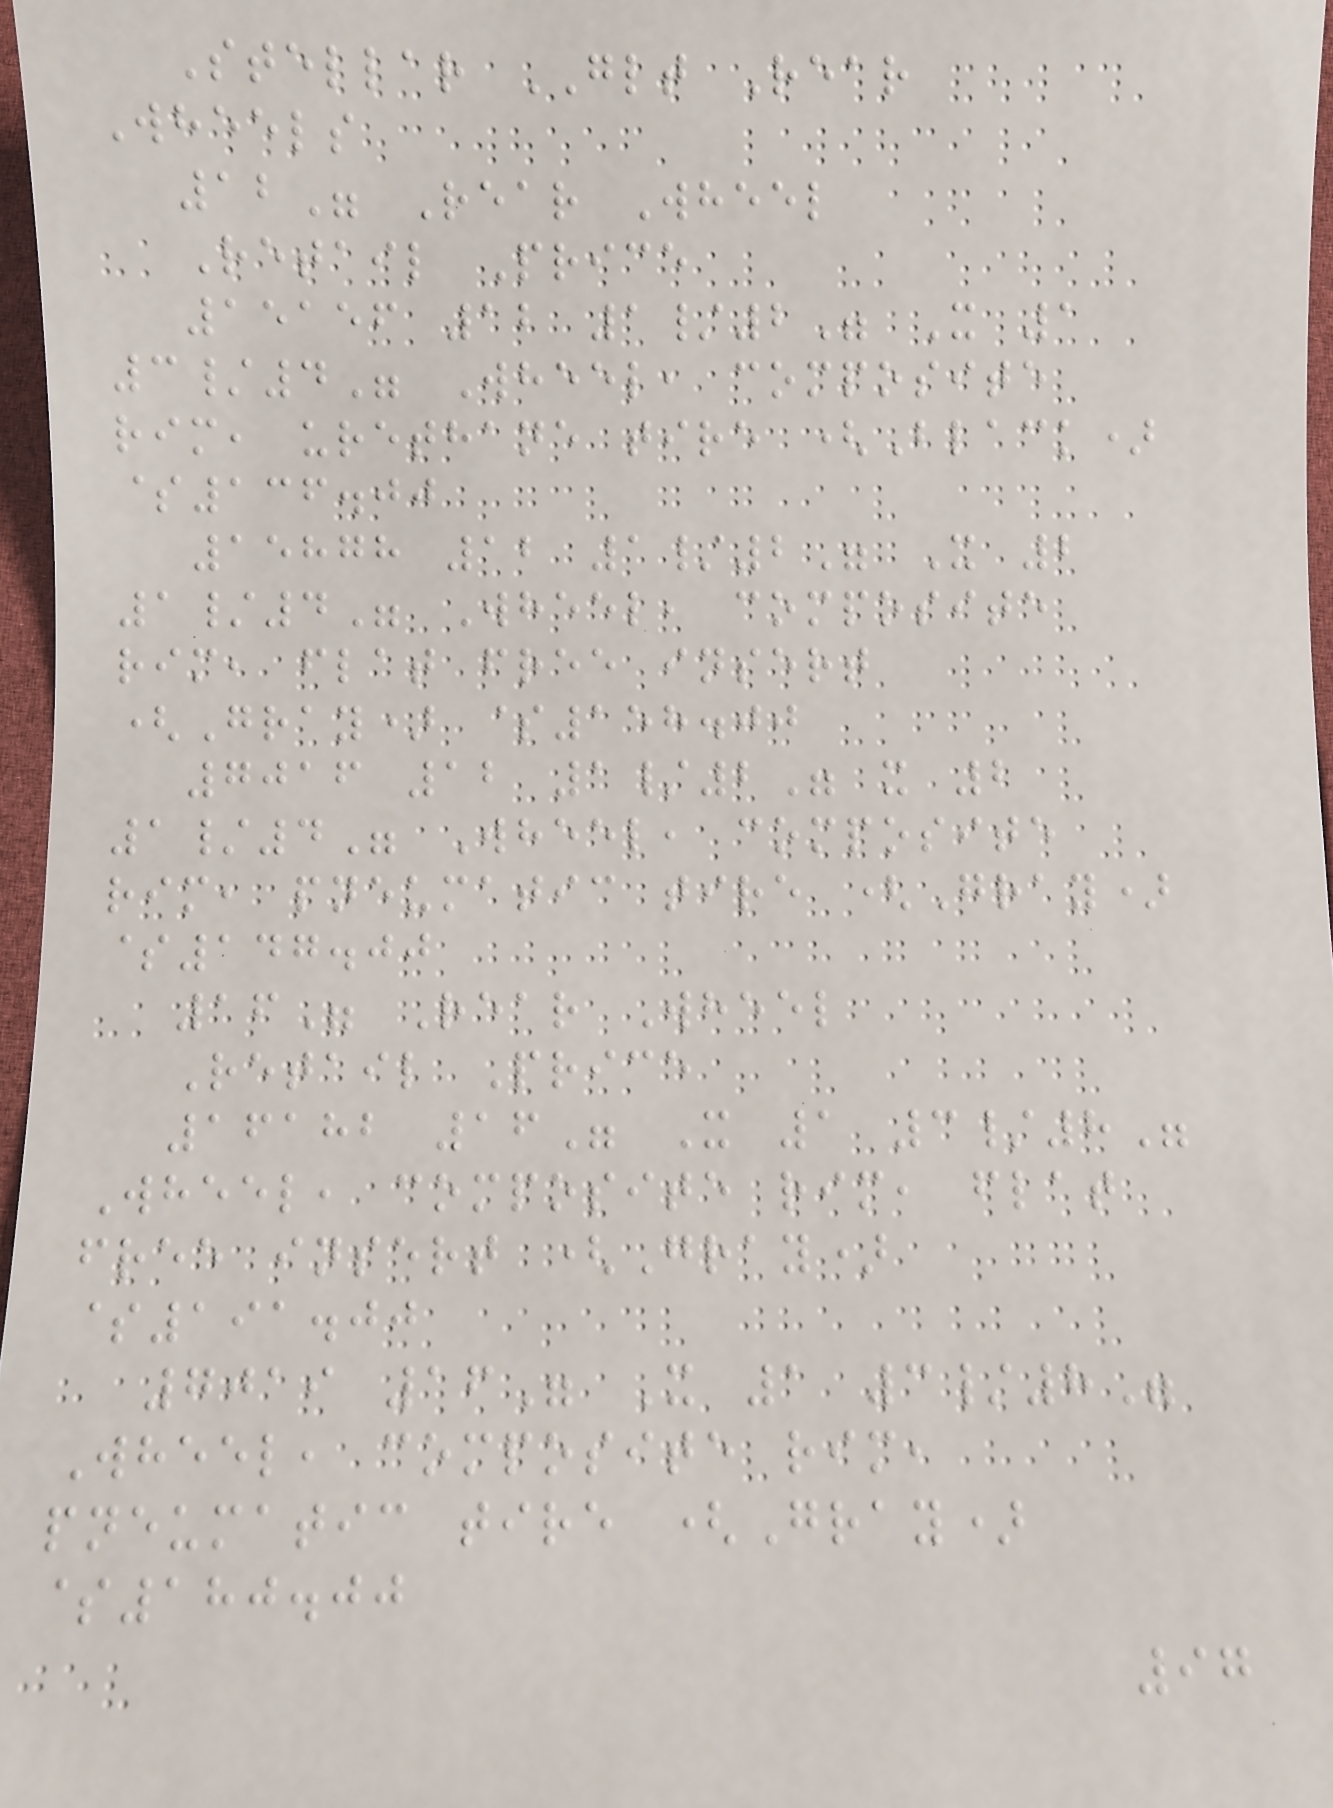Stellar GLT Rear
Wheels
12" Rear Wheel
Retail Price
15156 12 1/2" X 1
3/4" Wheel, composite
rim, urethane tire (Black)
$136.00
15878 12 1/2" X 2
1/4" Wheel, composite
rim, flat free insert
(Gray) $158.00
7016 12 1/2" x 2
1/4" Wheel, composite
rim, pneumatic tire (Gray)
$147.00
16" Rear Wheel
Retail Price
16182 16" X 1 3/8"
Wheel, composite rim, flat
free insert (Gray)
$191.00
7019 16" X 1 3/8"
Wheel, composite rim,
pneumatic tire (Gray)
$180.00
97
